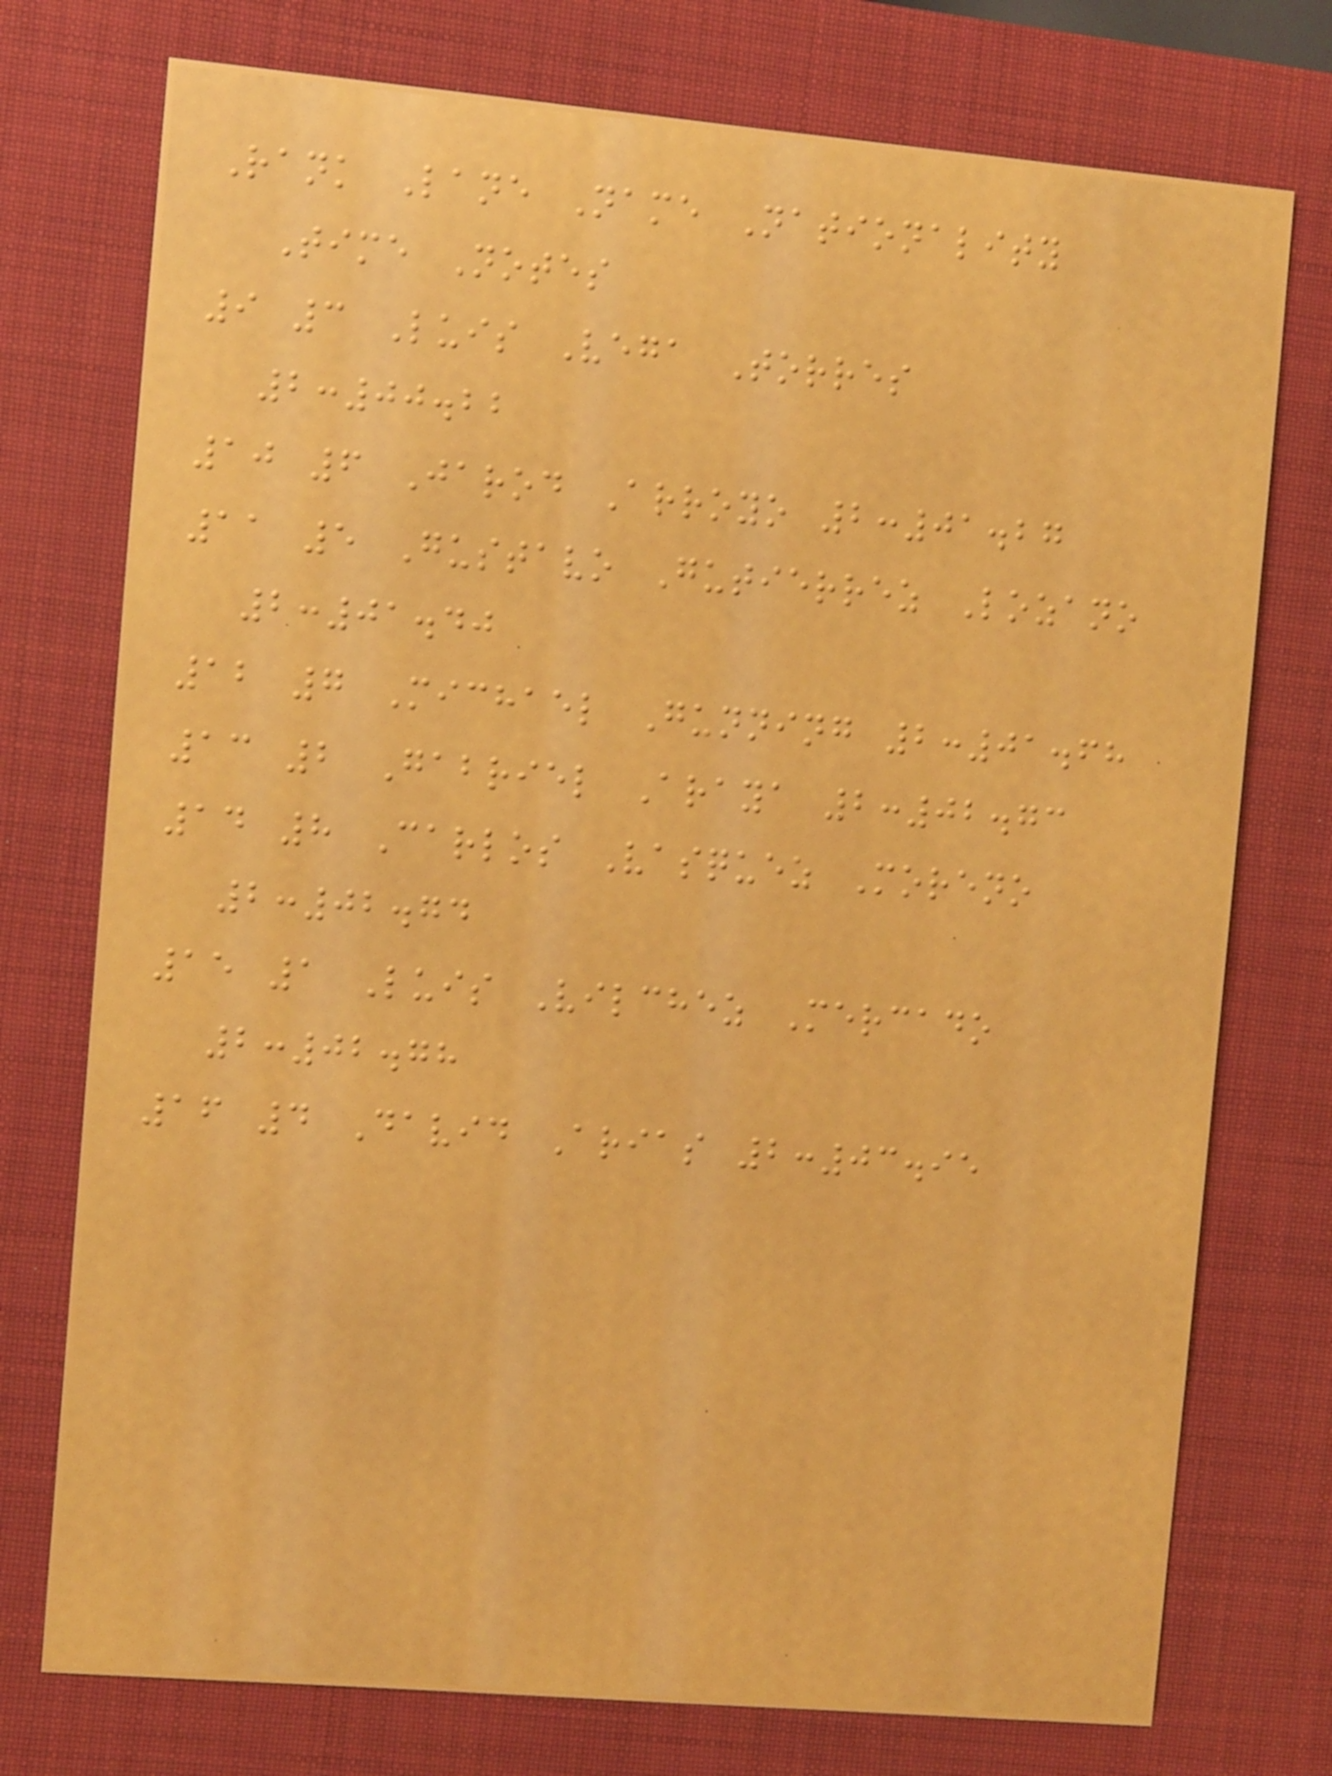Rank Lane Name Nationality
Time Notes
9 3 Luis Vega Torres
2:00.22
10 6 Jarod Arroyo 2:01.27
11 5 Gustavo Gutierrez Lozano
2:01.40
12 7 Michael Gunning 2:01.68
13 2 Gabriel Araya 2:02.73
14 8 Carlos Vasquez Moreno
2:02.74
15 1 Luis Vilchez Mercado
2:02.78
16 4 David Arias 2:03.95
